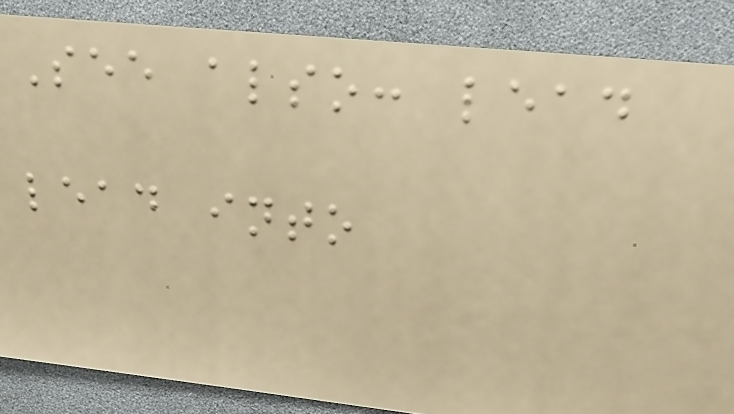See also: lead
lead into
